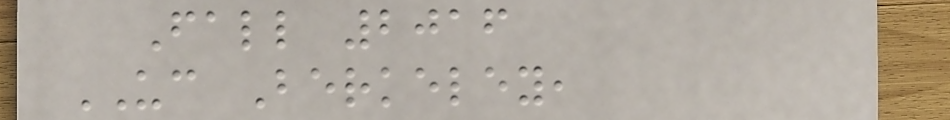Fall 2016
UC Berkeley,
